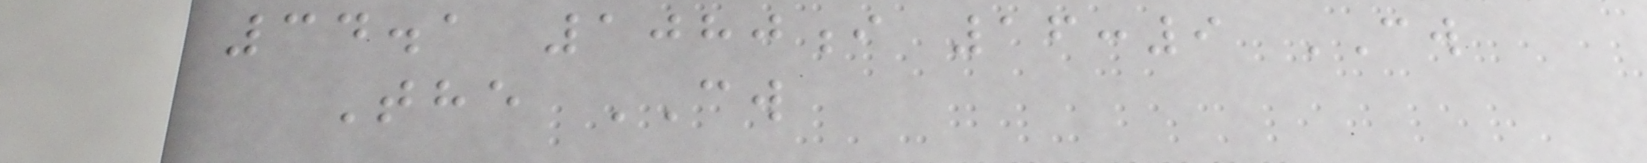34.1 1080i 16:9 CW
The CW
